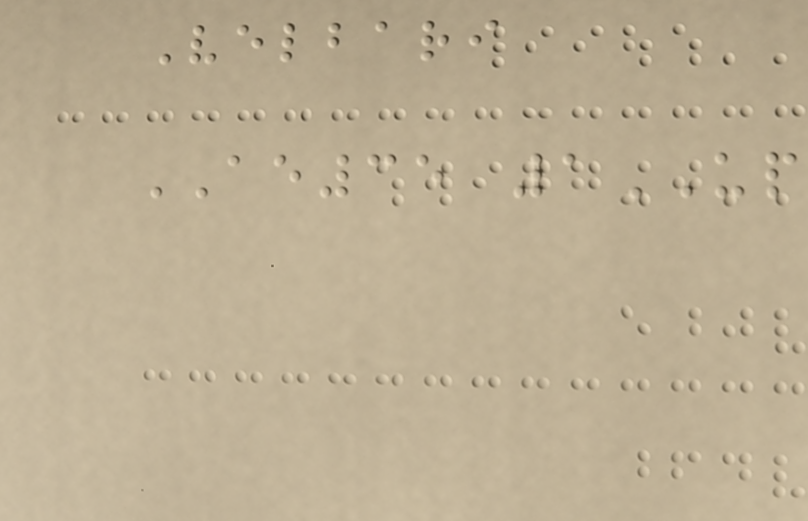Velbari
AE35 1UP
